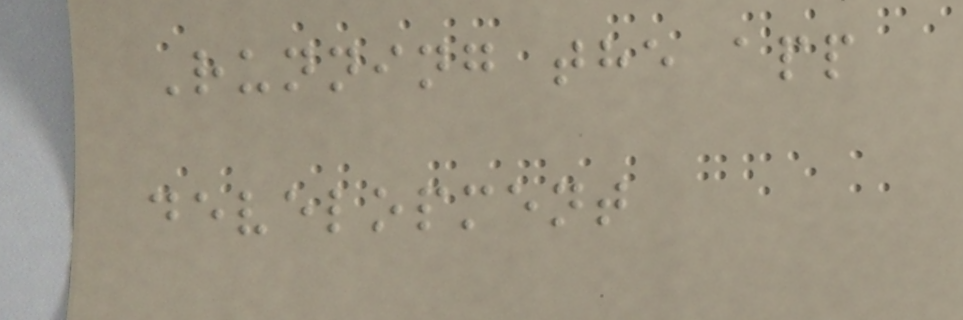Running the app
development
